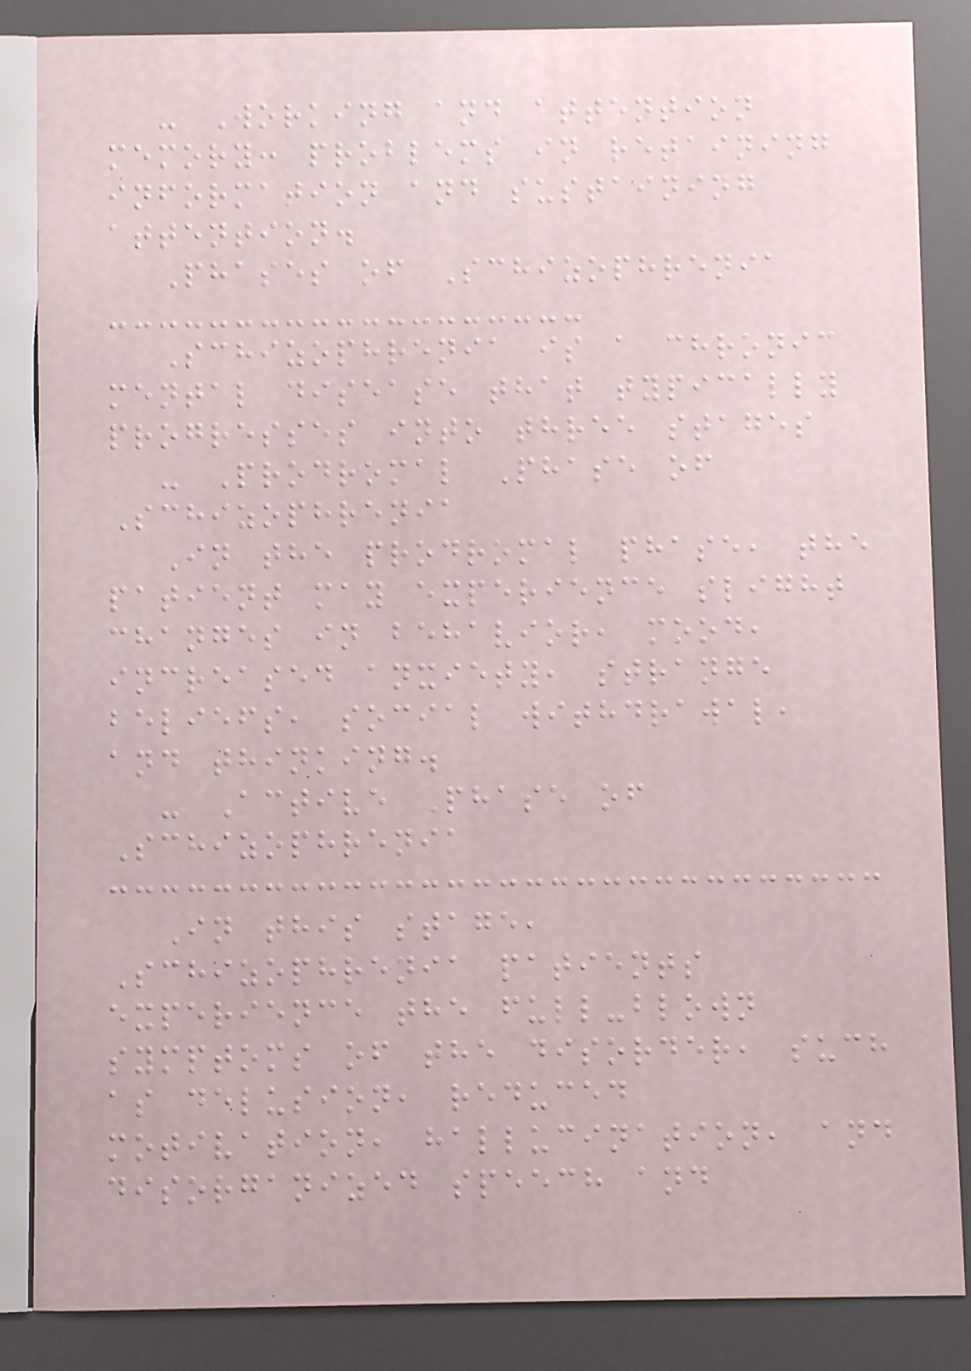- Working and attention
memory: problems in retaining
information and sustaining
attention.
Phases of Schizophrenia
Schizophrenia is a chronic
mental disease that typically
progresses into three stages
- Prodromal Phase of
Schizophrenia
In the prodromal phase, the
patient may experience slight
changes in behavior, mood,
increased anxiety, strange
beliefs, social withdrawal,
and thinking.
- Active Phase of
Schizophrenia
In this stage,
Schizophrenia patients
experience the full-blown
symptoms of the disorder, such
as delusion, reduced
motivation, hallucination, and
disorganized speech and
